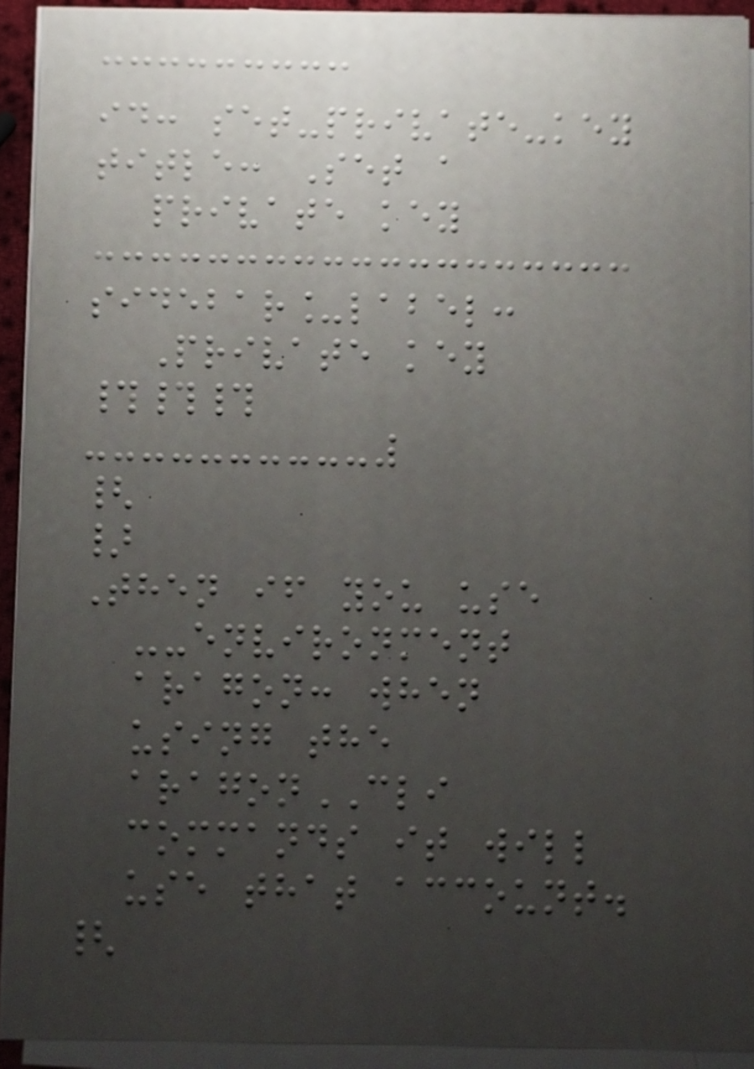id: set-private-key
title: Set a
private key
sidebar_label:
Private key
###
{
}
Then if you use
--environment
aragon: when
using the
aragonCLI
commands it will
use that account.
{
